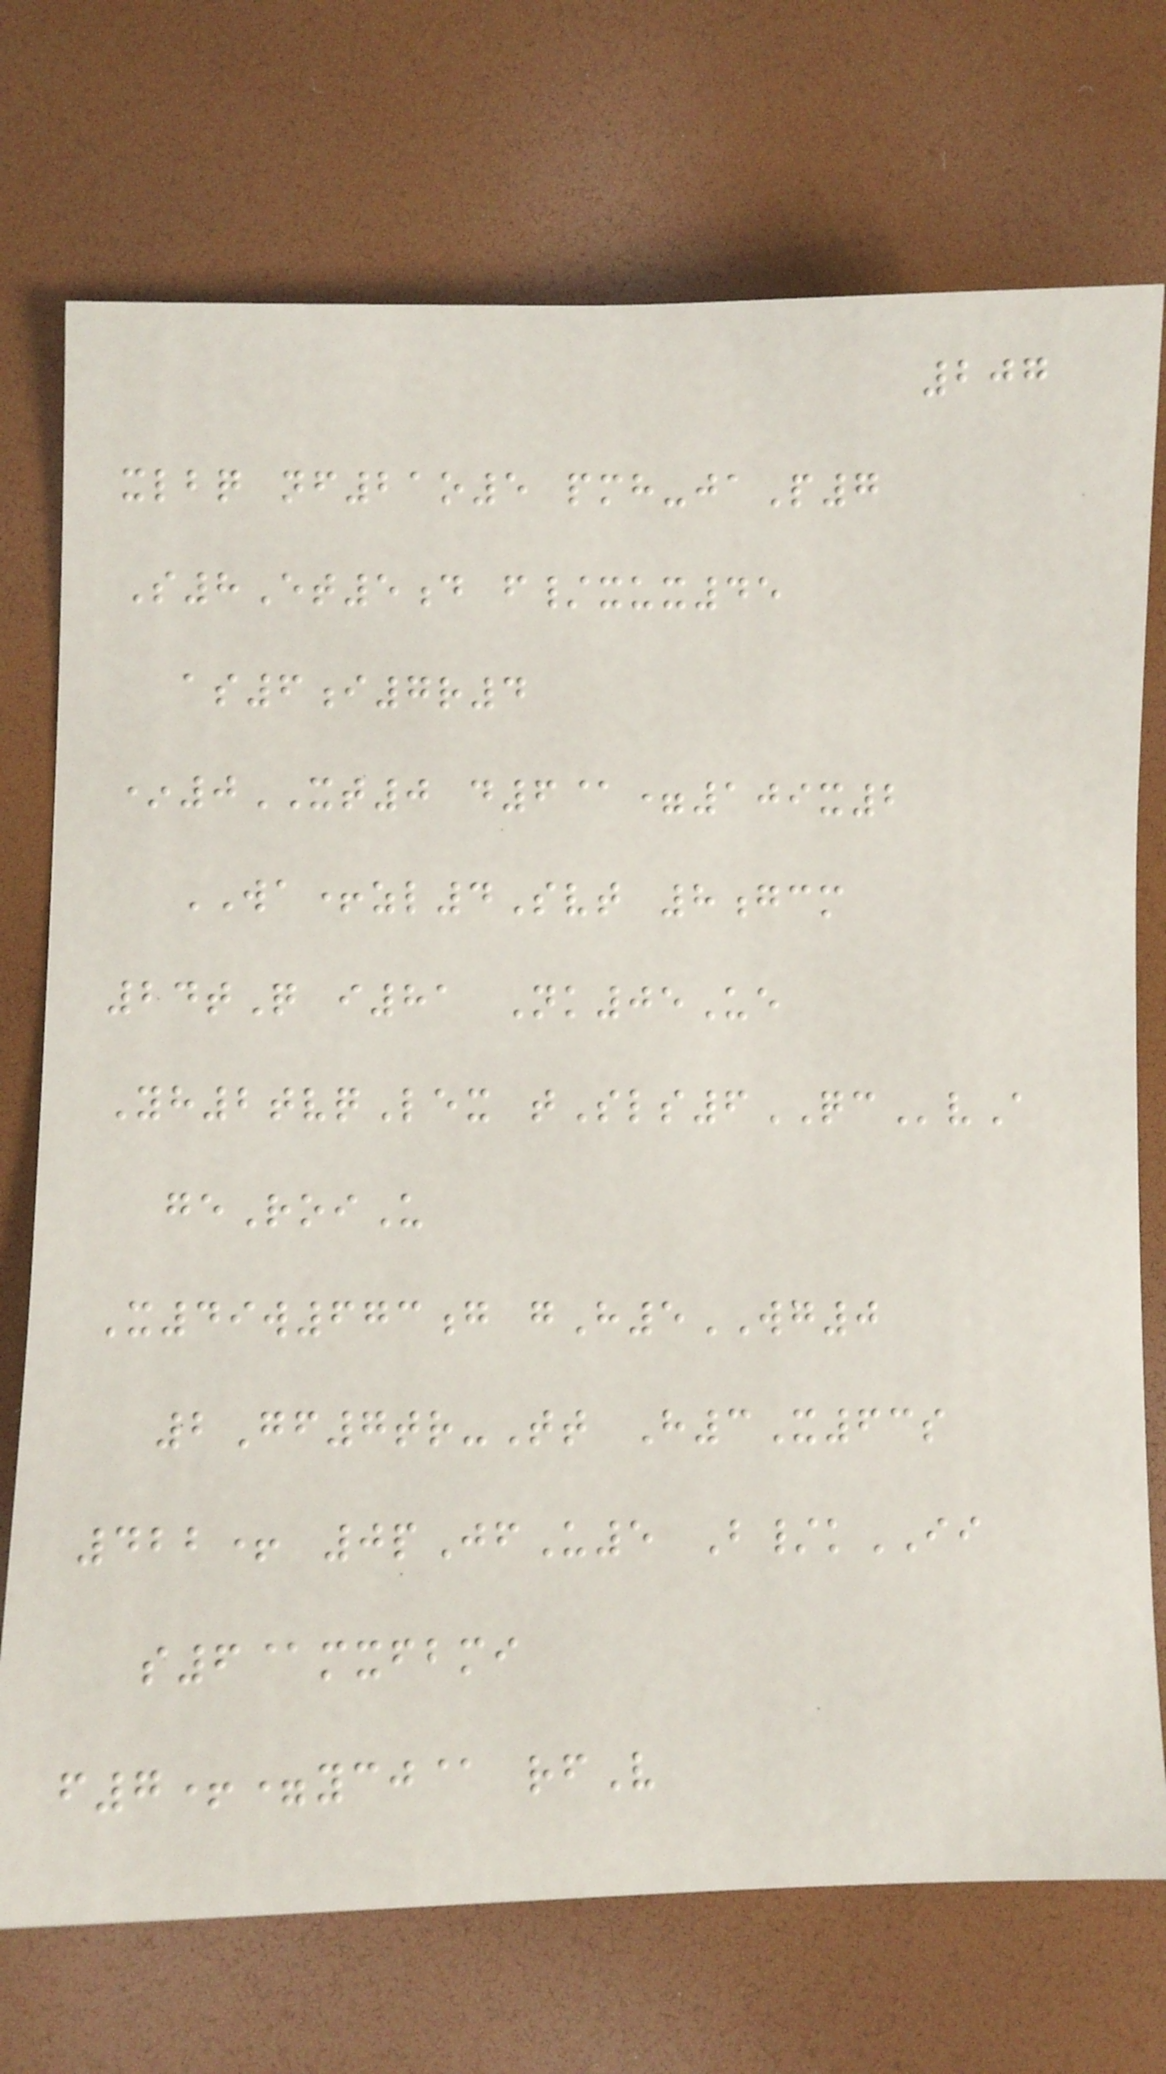207
xlbq nf21o5 pmh-jaP7
S8Et5d f/xux45
as6i7r4
*0XT0 d6@=109x2
WA+zl4Svt 8gcm
24tQ i81 Nk05Ue
Yh2tvqLex tSls6QCvA
geRoiU
X49w673g gH5WG0
2Gf7tr-Tt H3X63s
422+ 0pJfU5 B/kII
s6@mxfbmi
f7+=ycj@ rfV
